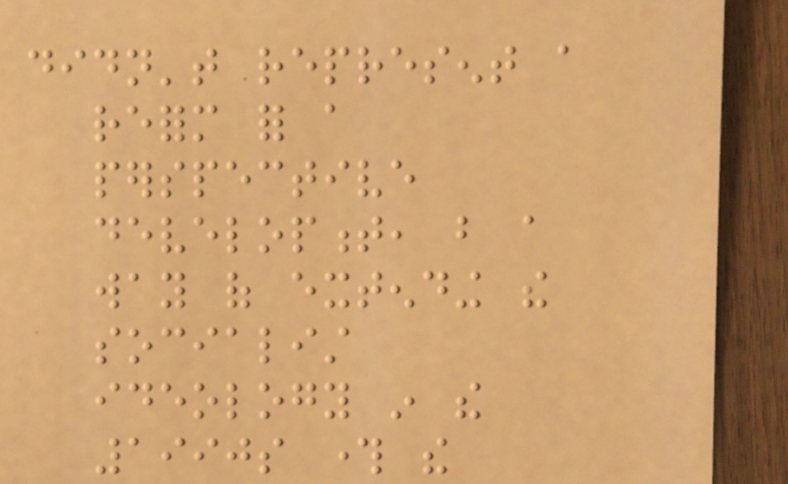didn't represent a
reform for a
perspective
development, but a
way of extending the
socialist
ideology in the
1990s through the
